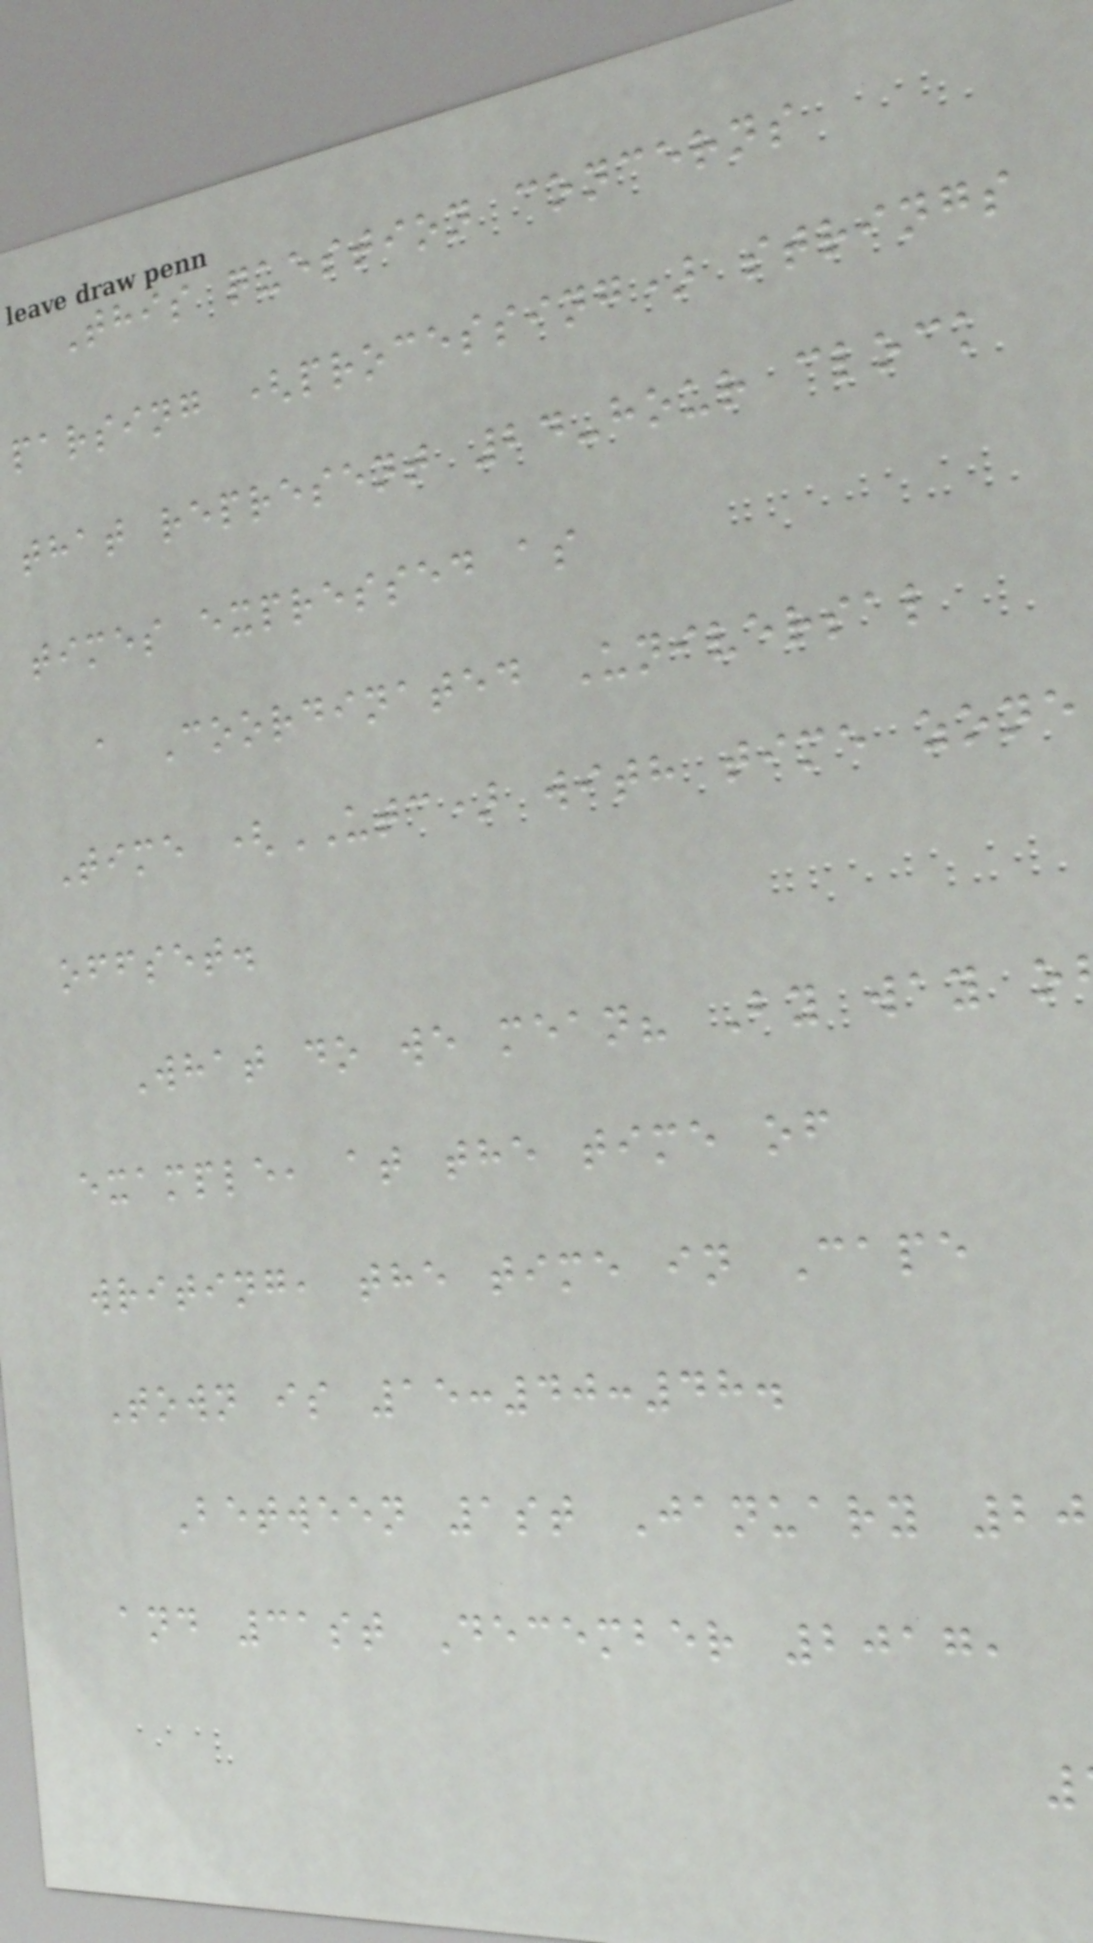This question concerns
parsing (processing) strings
that represent 24-hour clock
times expressed as
a Coordinated Universal
Time (UTC) with time zone
offset.
What do we mean? By way o
example, at the time of
writing, the time in Cape
Town is 15:40:48.
Between 1st January 20
and 31st December 2017,
